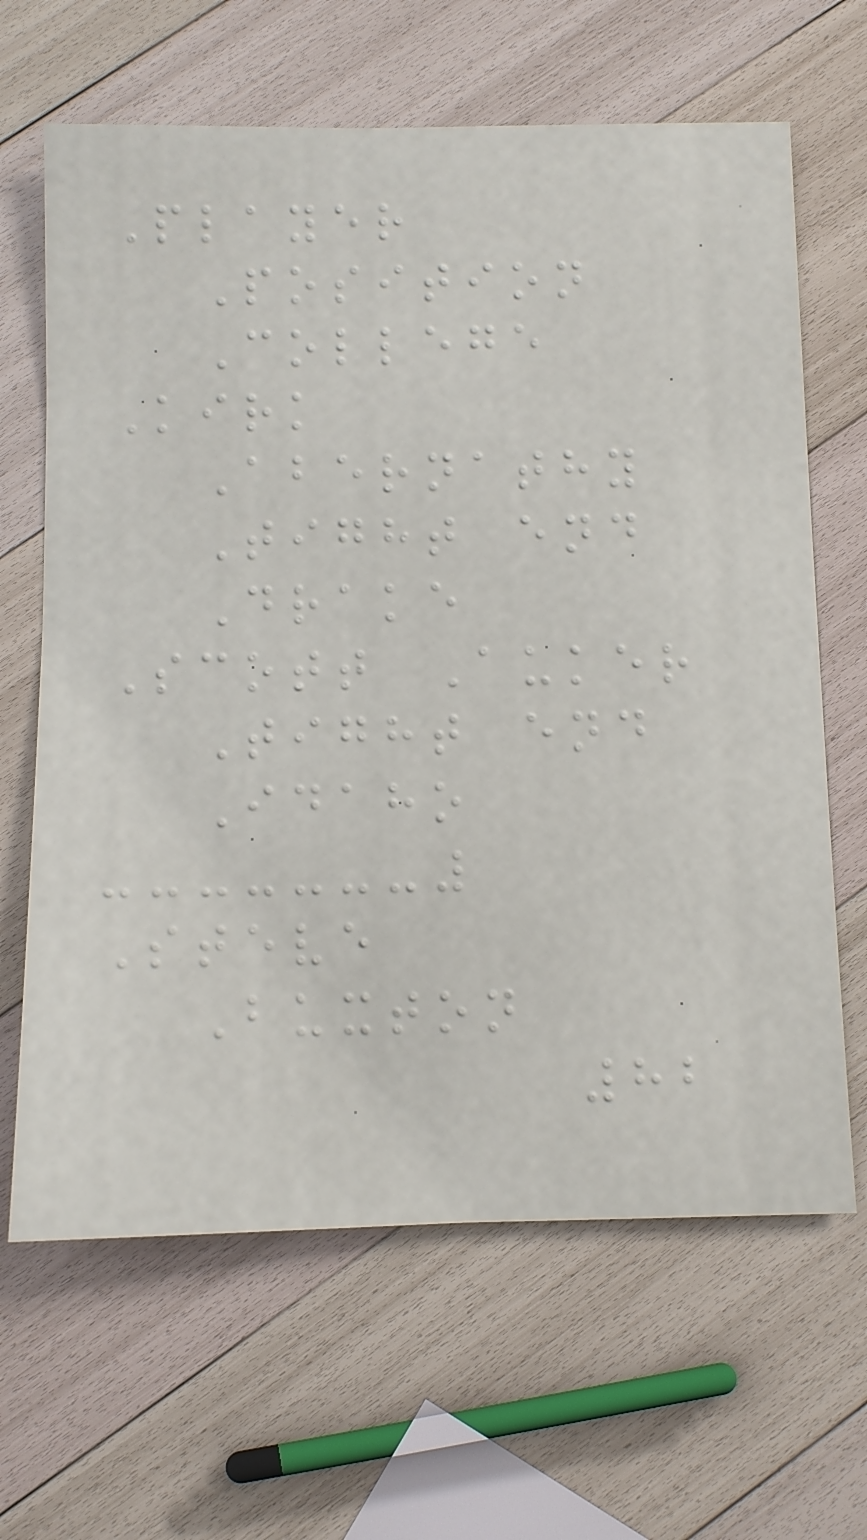Player
Position
College
Kirk
Abernathy
Tight end
Drake
Scott Auker
Tight end
Idaho
Steve
Buxton
82
